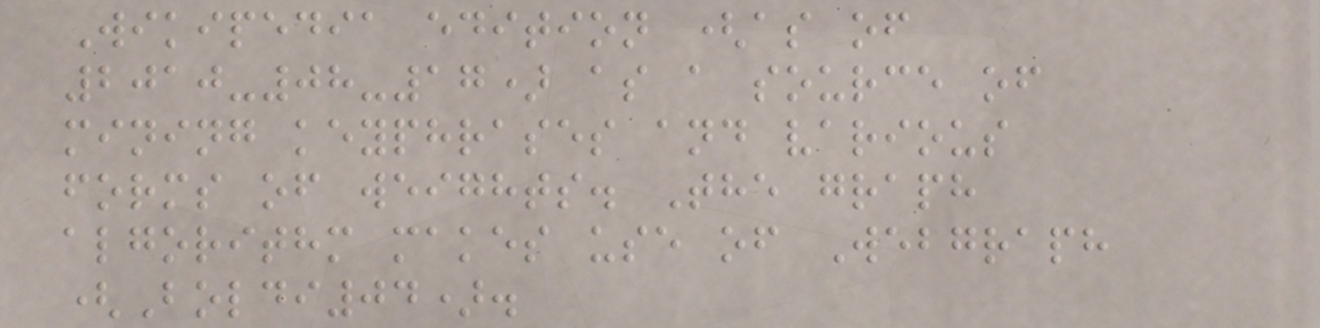Wikipedia edition (as of
2010-08-17) as a source of
mining keyphrases and various
forms of weights. The graph
algorithm makes use of Webgraph
(Boldi04).
